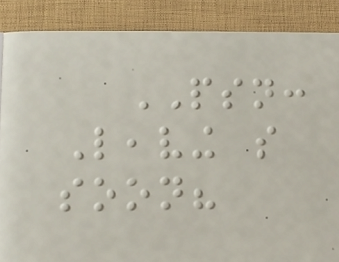PSN:
Leaving so
soon?
